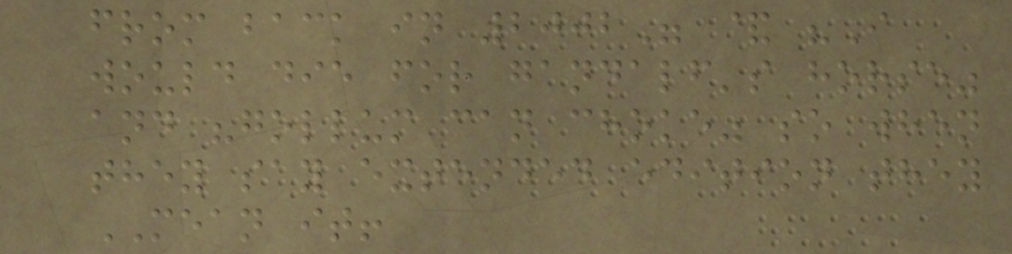from back in 2002" & "I
would die for gandalf's horse"
and "gollum can choke" so when
they say extended edition they
MEAN it!
